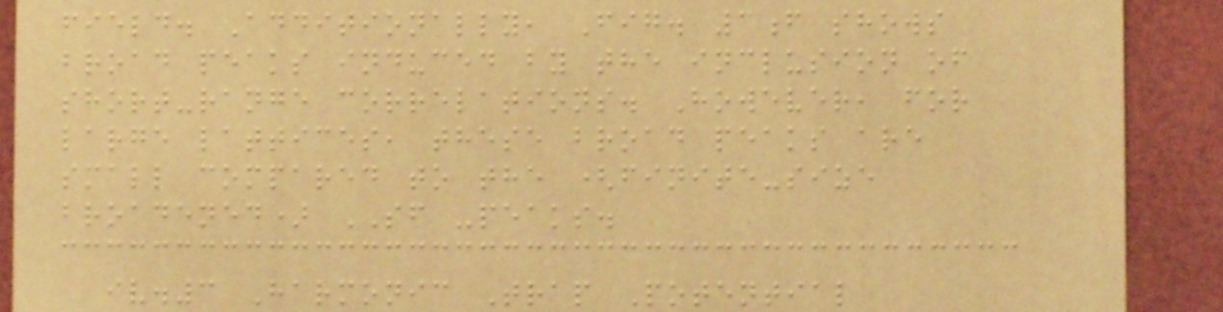field. Additionally, Fig. 3f shows
broad peaks induced by the inclusion of
short-range correlations. However, for
large lattices, these broad peaks are
small compared to the (finite-size
broadened) SF -peaks.
iv.3 Harmonic Trap Potential
